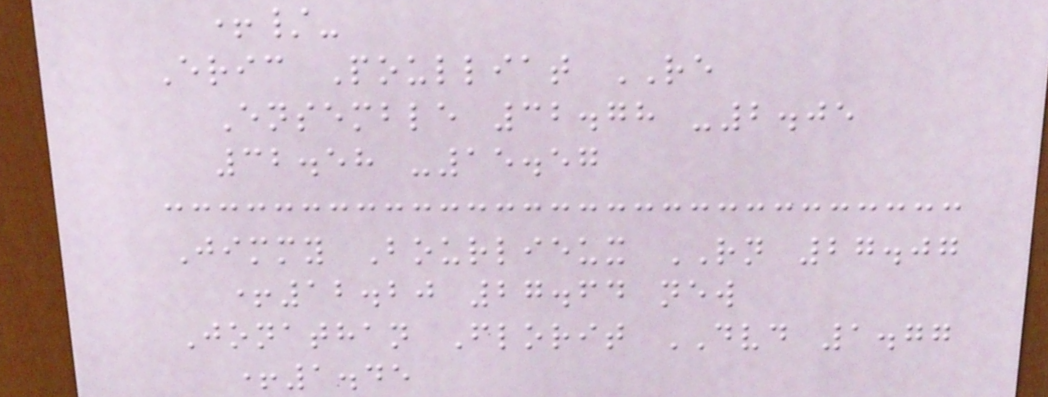+/-
Eric Poulliat RE
Ensemble 32.78 -2.05
32.58 -15.57
Jimmy Bourlieux RN 27.07
+12.20 27.64 new
Jonathan Florit DVD 1.77
+1.45
